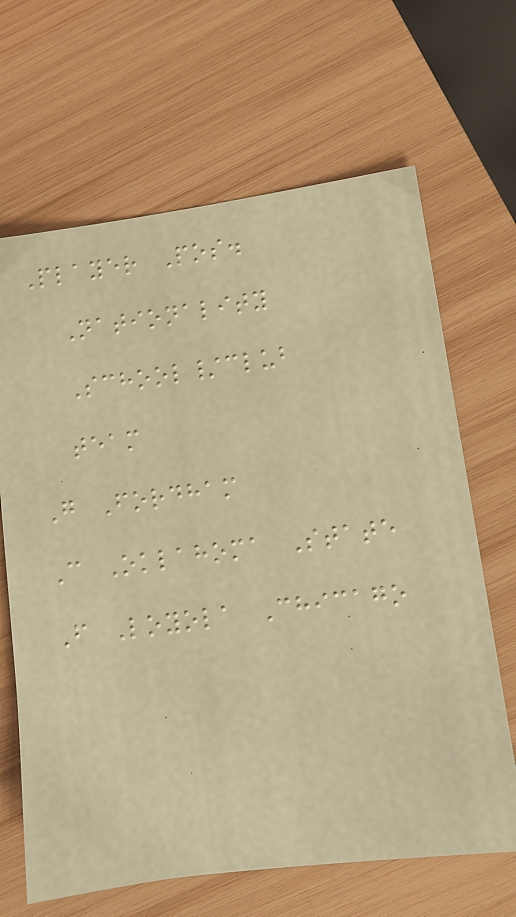Player Pos.
Nationality
School/club
team
G Fordham
C Oklahoma State
F Loyola Chicago
